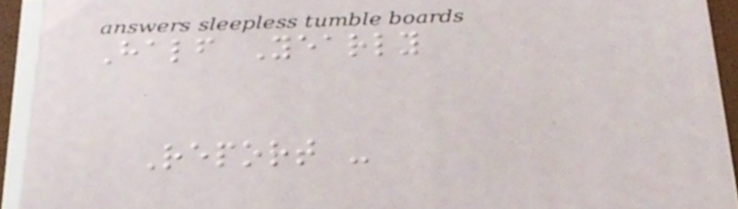Half Yearly
Report -
